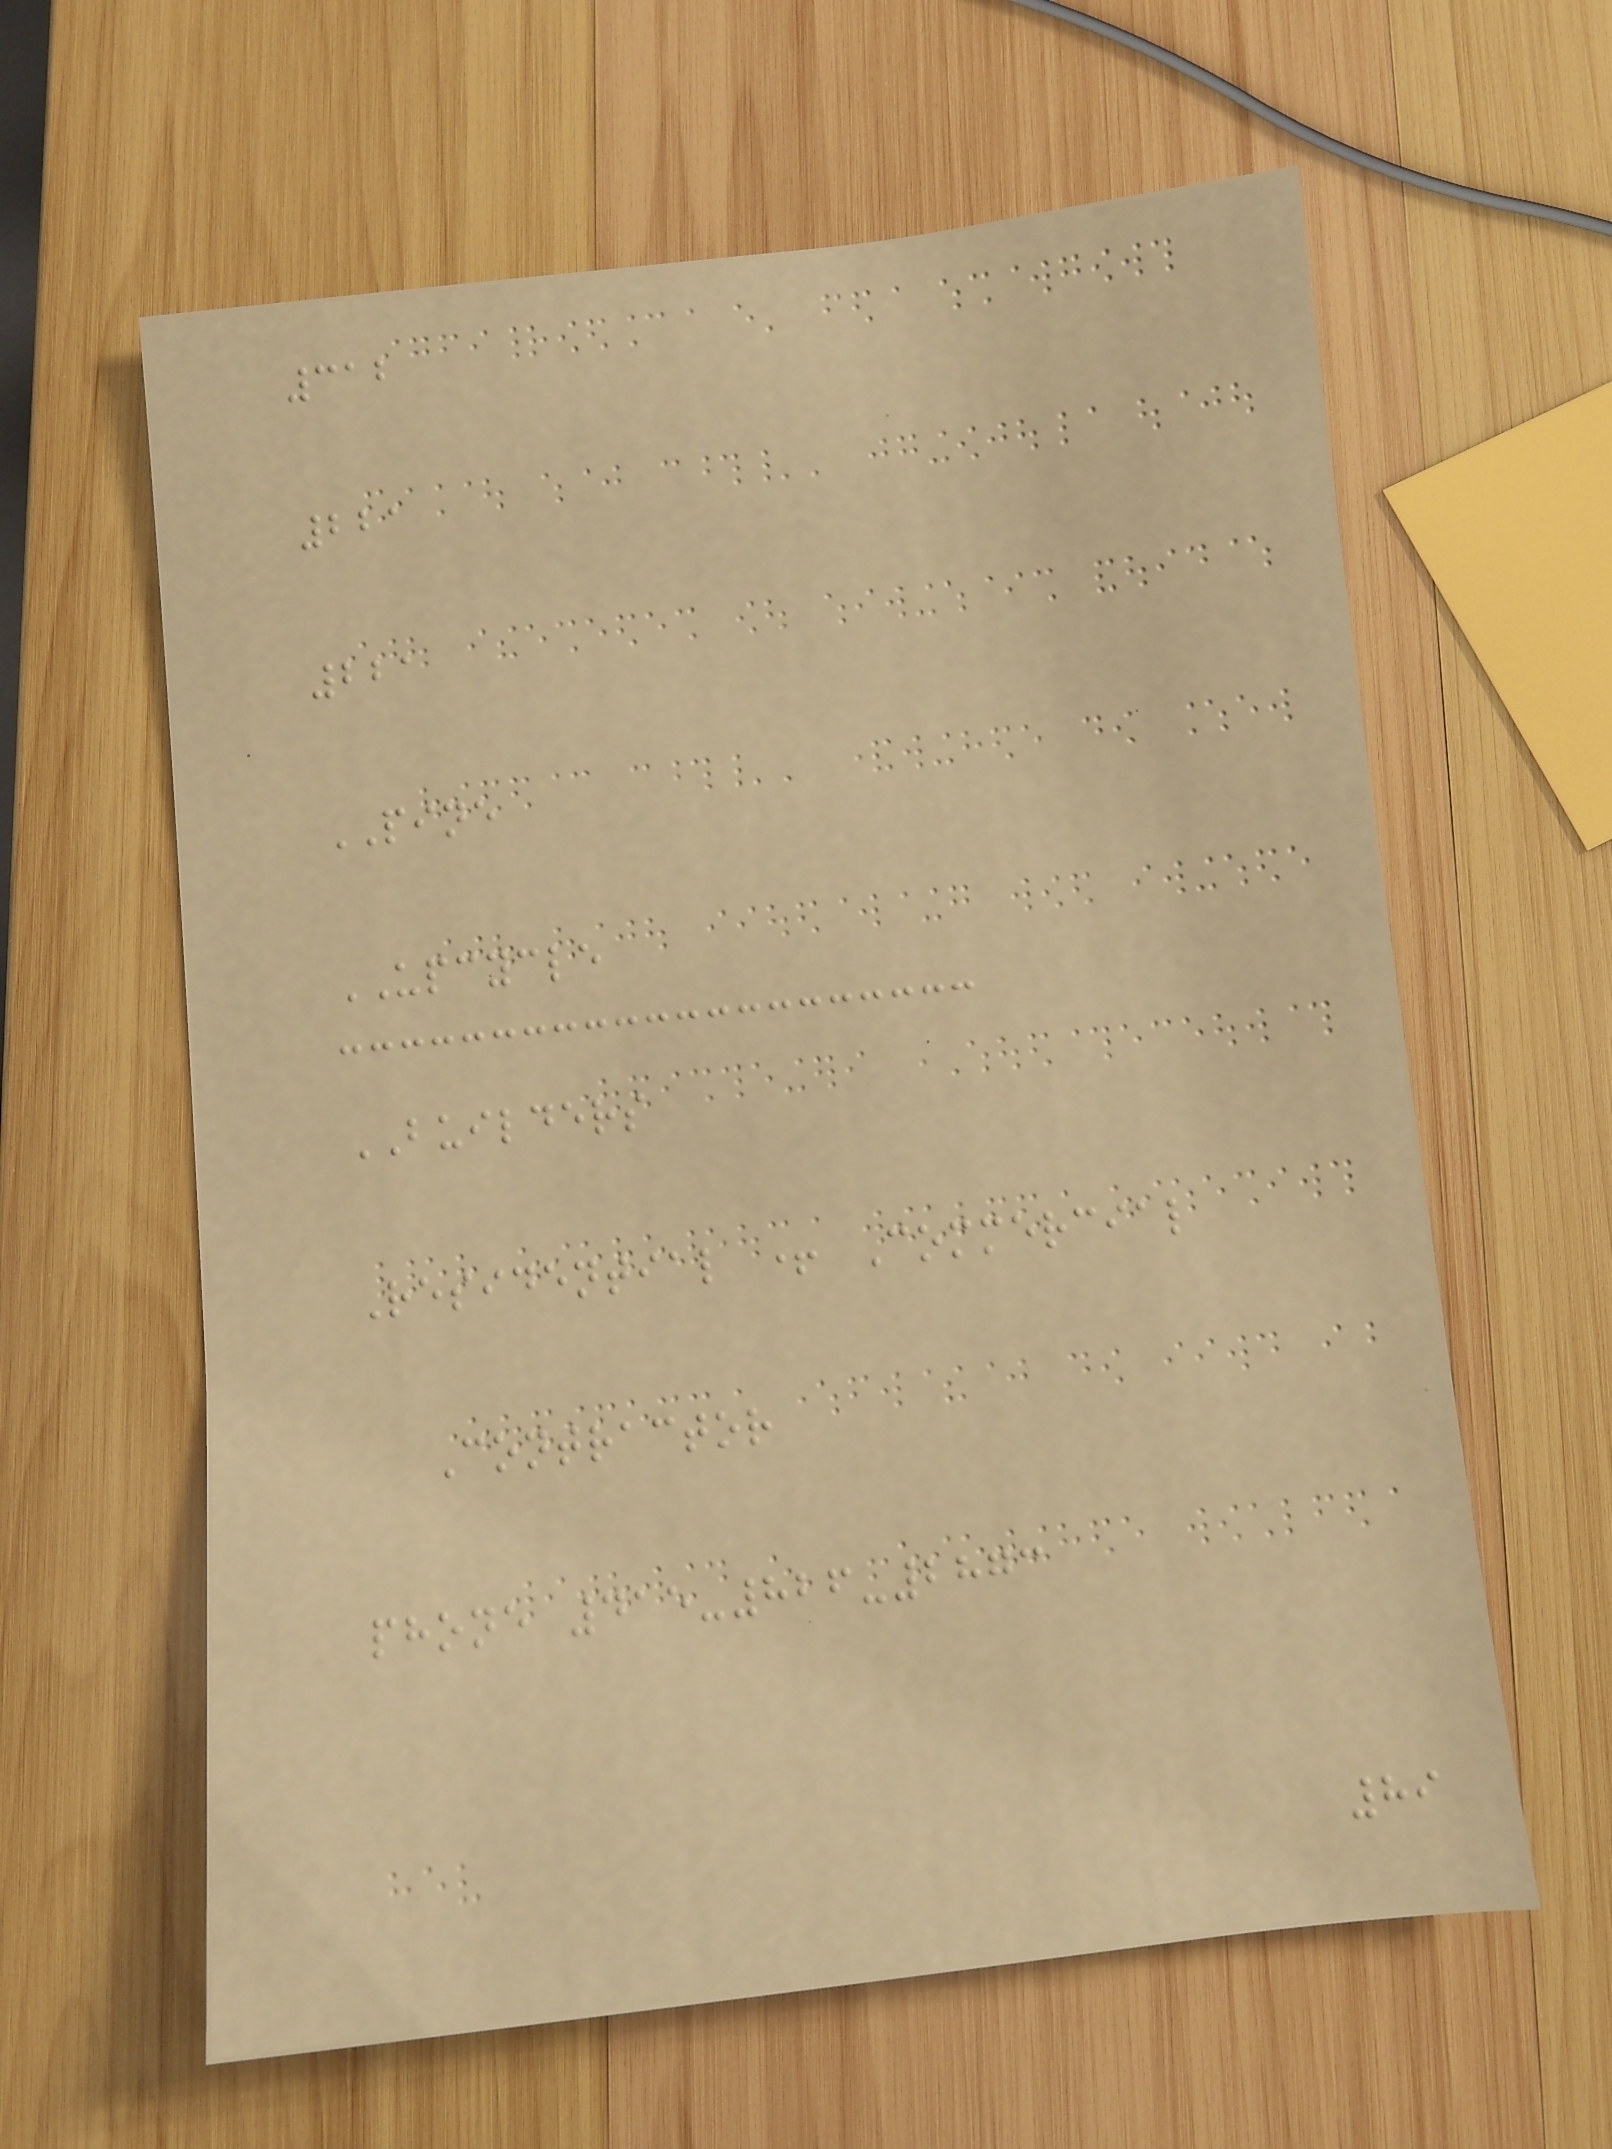312
221
221
PINE
UPCYCLE
BUILDERS
Residential + Commercial
Contractor
phone 415-826-2873
89
